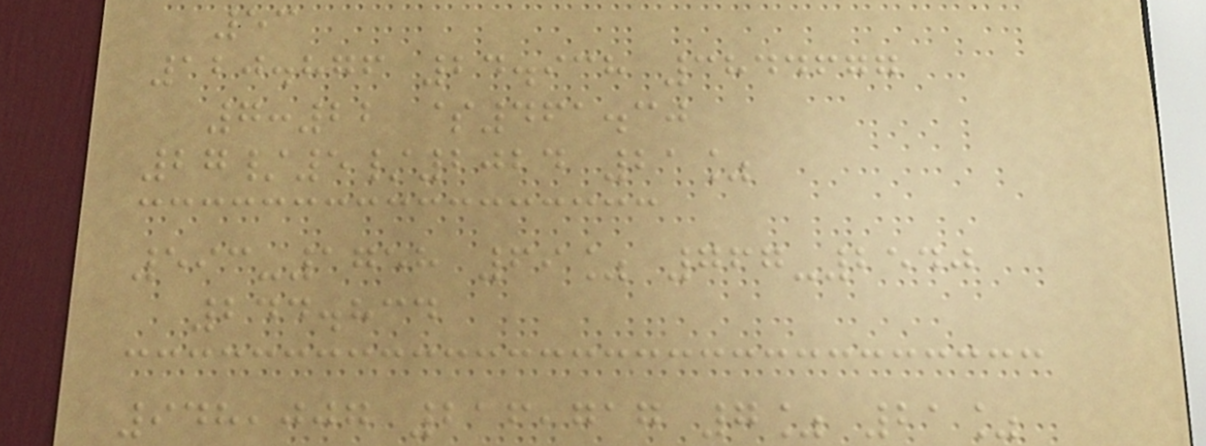53
120.876 24.938 3844677
7:22 $461.30
27/5/2024 21%
593-1758 69% 767-2540
244.834
948,007 216,717 7% 21%
